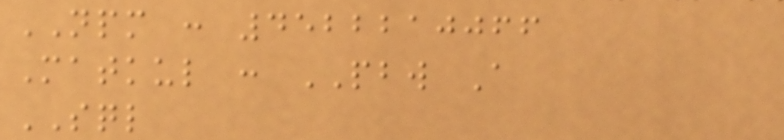NPM : 4522210066
Matkul : PBW A
SQL
